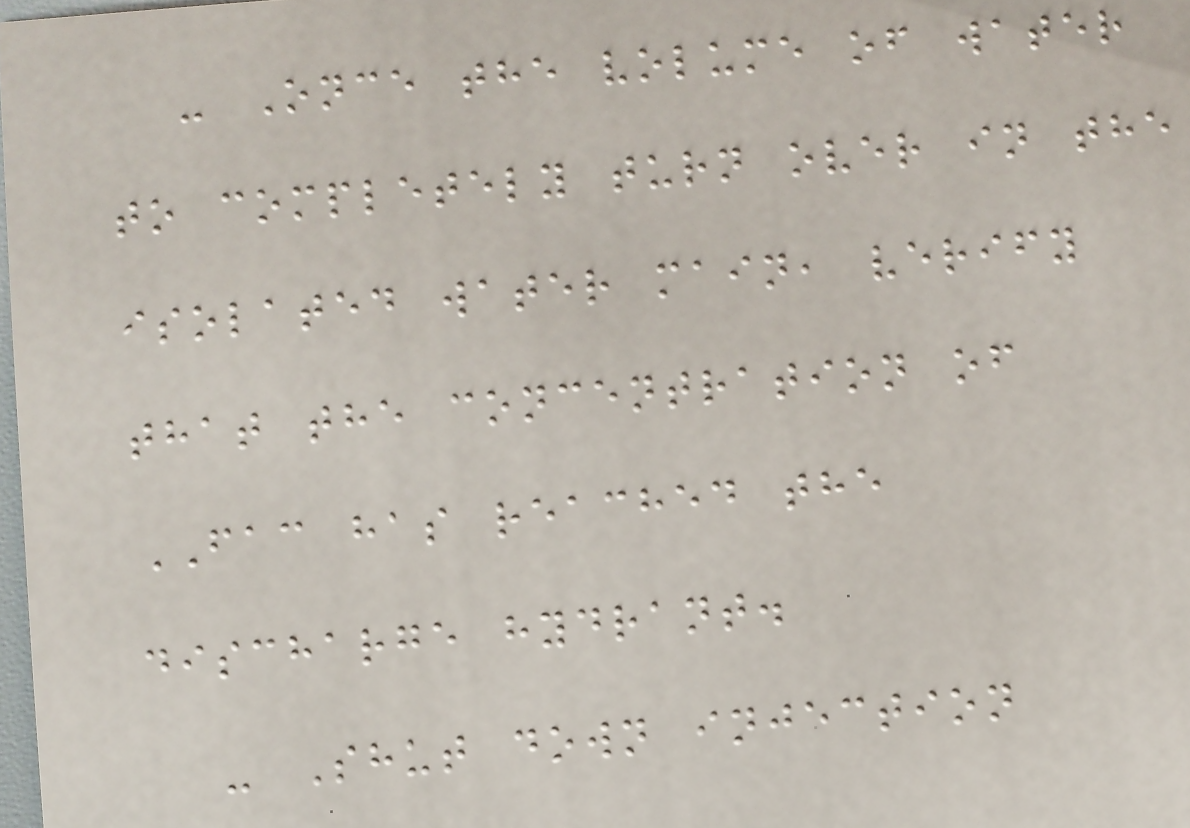- Once the volume of water
to completely turn over in the
isolated water main, verify
that the concentration of
FAC has reached the
discharge hydrant.
- Shut down injection
